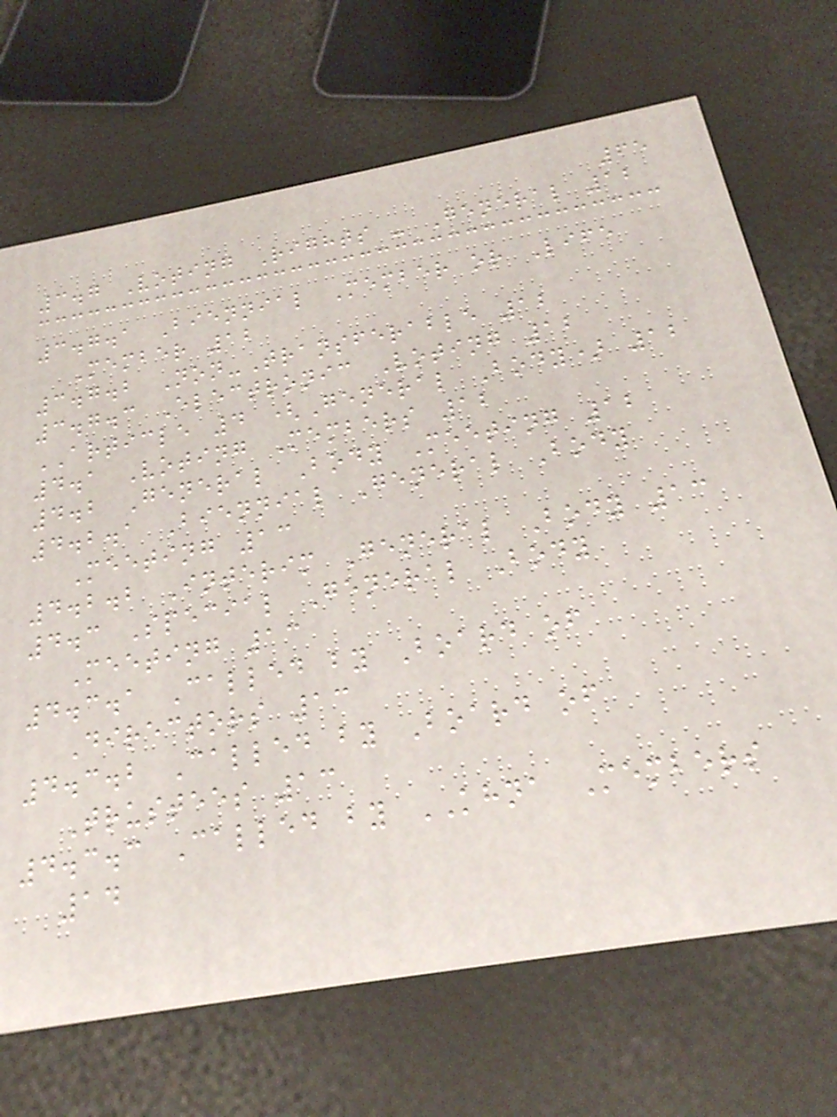65
3.7 Voting Rights - General 12
3.7.1 Biennial Member or Life
Member 12
3.7.2 Non-Transferable 12
3.7.3 Electronic Voting 12
ARTICLE 4 (General Body) 12
4.1 Voting Members 12
4.2 General Body Meeting 12
4.2.1 Biennial General Body
Meeting 13
4.2.2 Interim General Body 13
4.3 Special General Body
Meeting 13
4.3.1 Called by Board of
Directors 13
4.3.2 Called by Board of
Trustees 13
4.3.3 Called by KHNA Members
14
